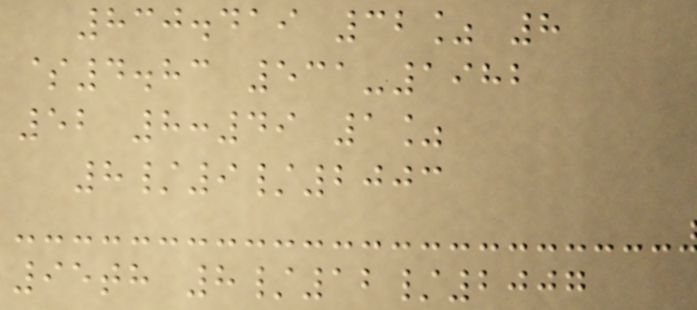830.419 32% 8
$4.83 531-1982
52 8:49 1%
8/9/2003
95th 8/12/2007
